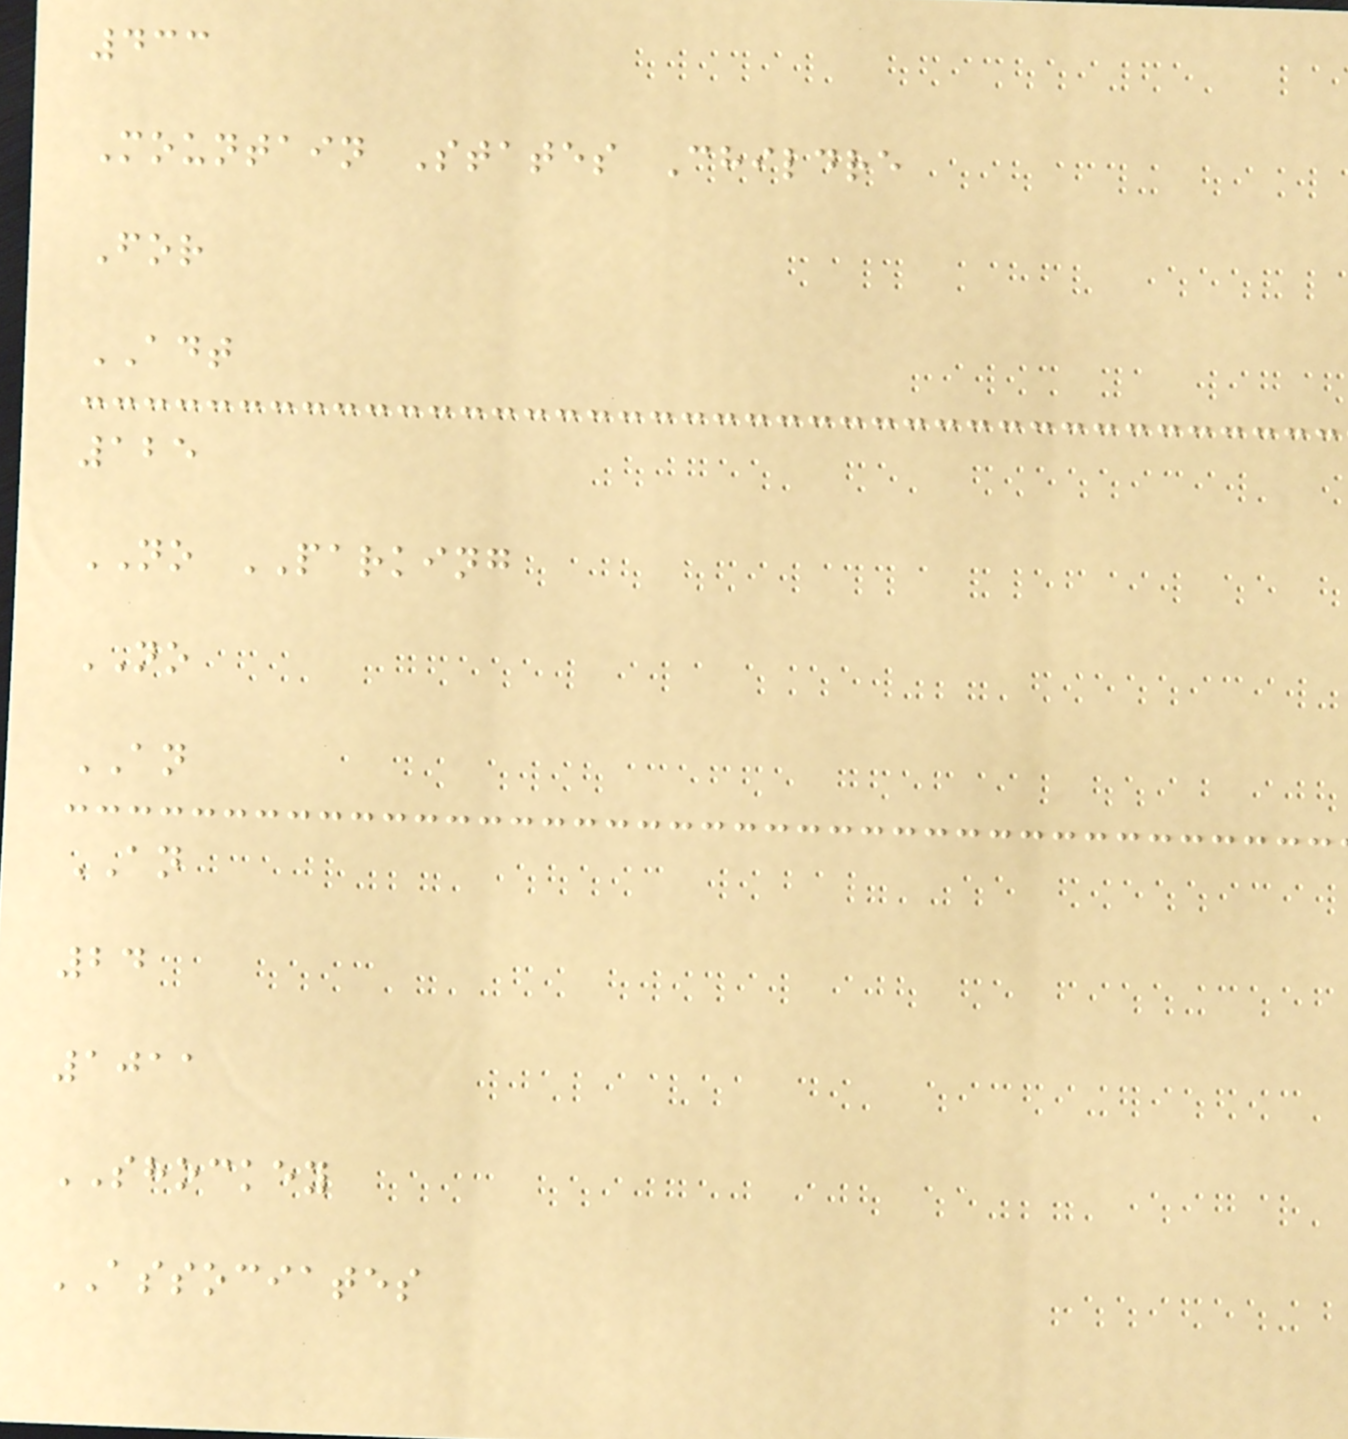433
Mountain States Childre
For
ADT
125
NO PARKING
NO
AN
AN
24
1011
SHOCKEY
ASSOCIATES
